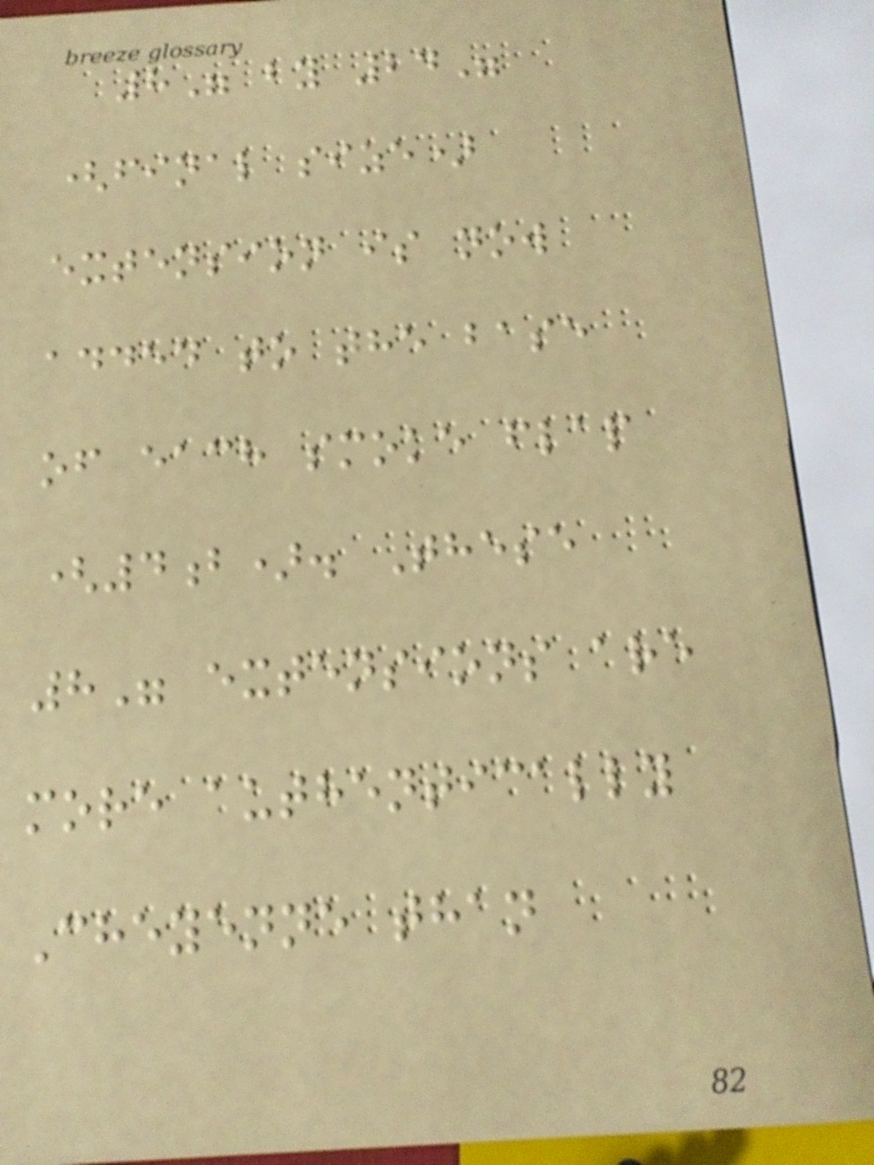8" by 24"
(final size)
extension is now
added to the base
of each smoke flap
(4b). These
8" extensions are
more authentically
Cheyenne than
